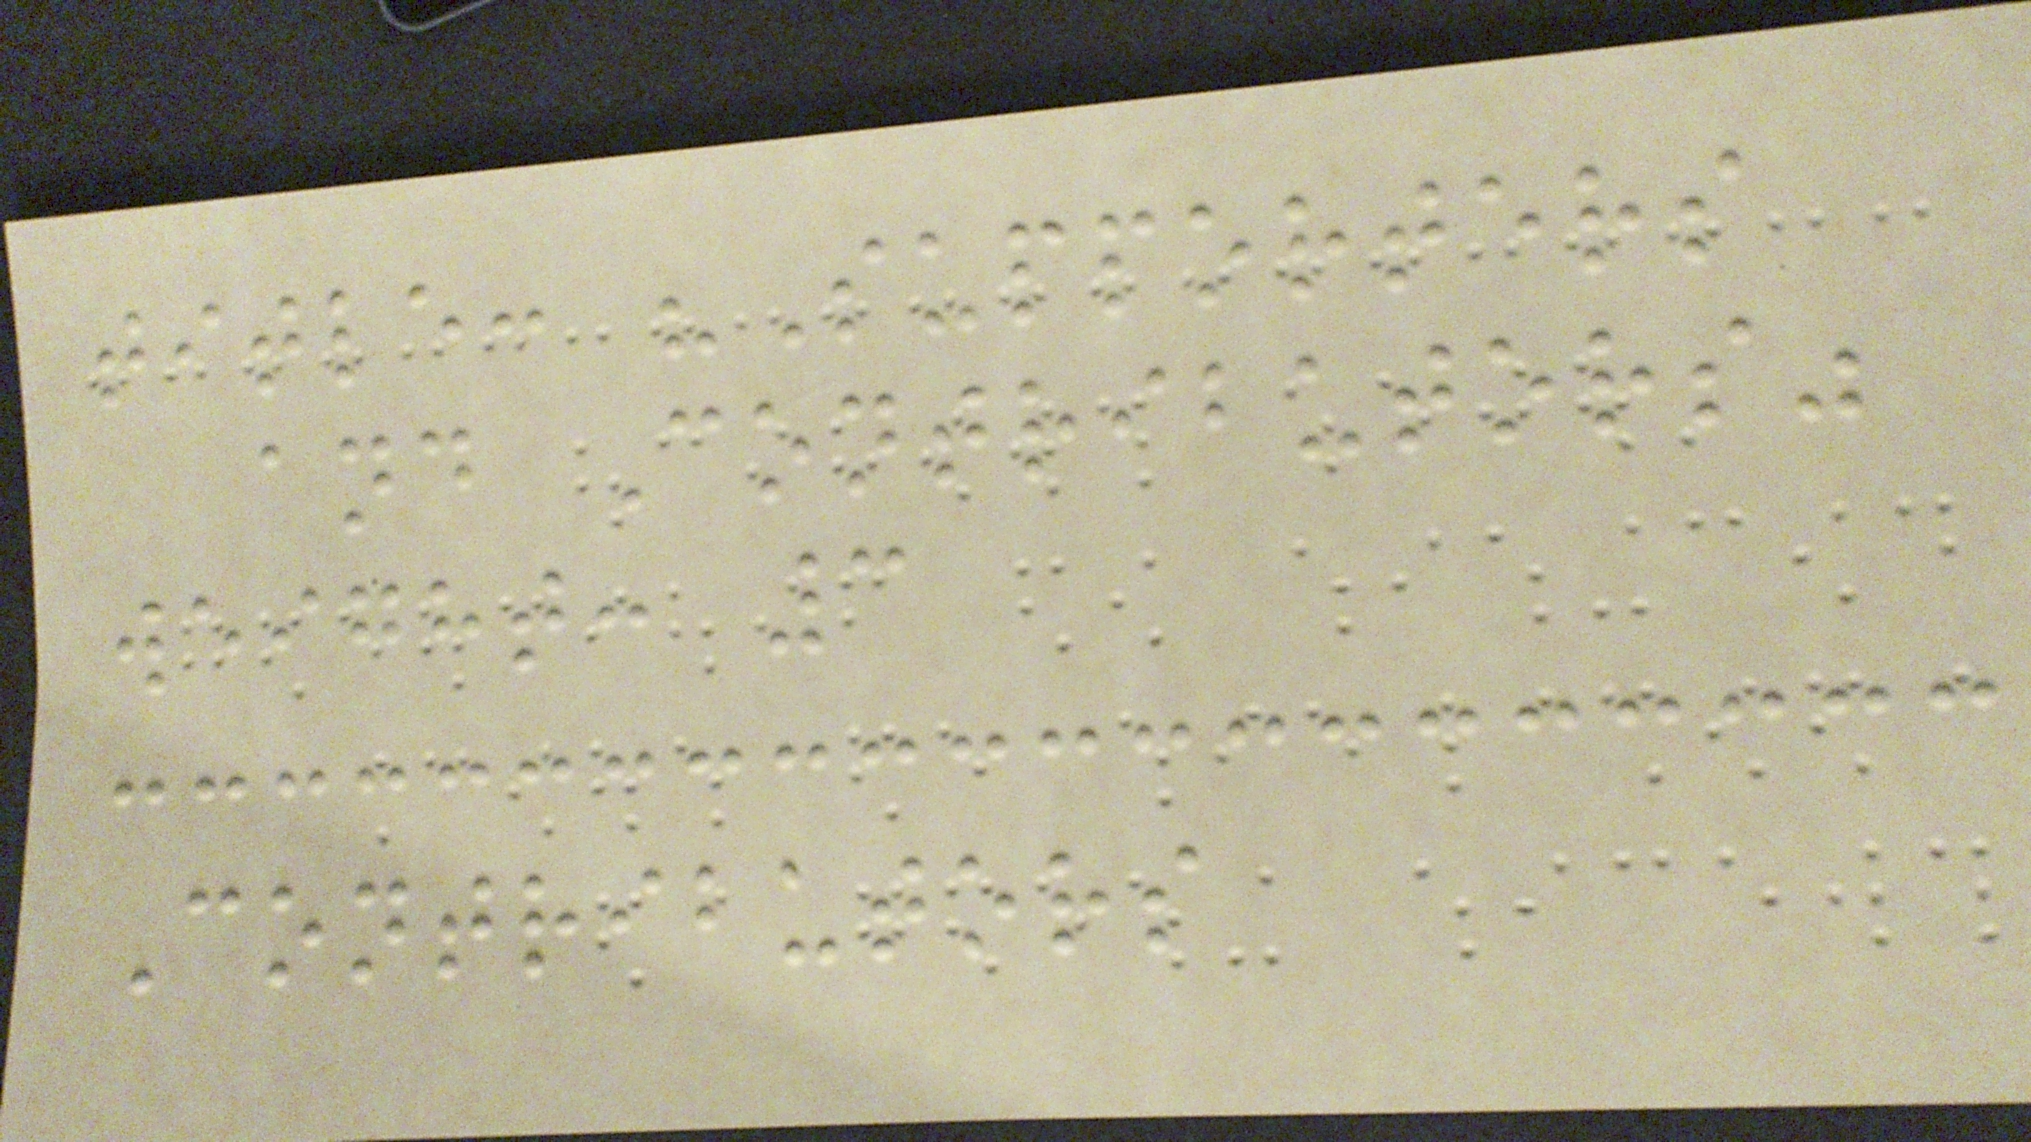title: "Supporters
and Contributors"
weight: 3
Contributors
